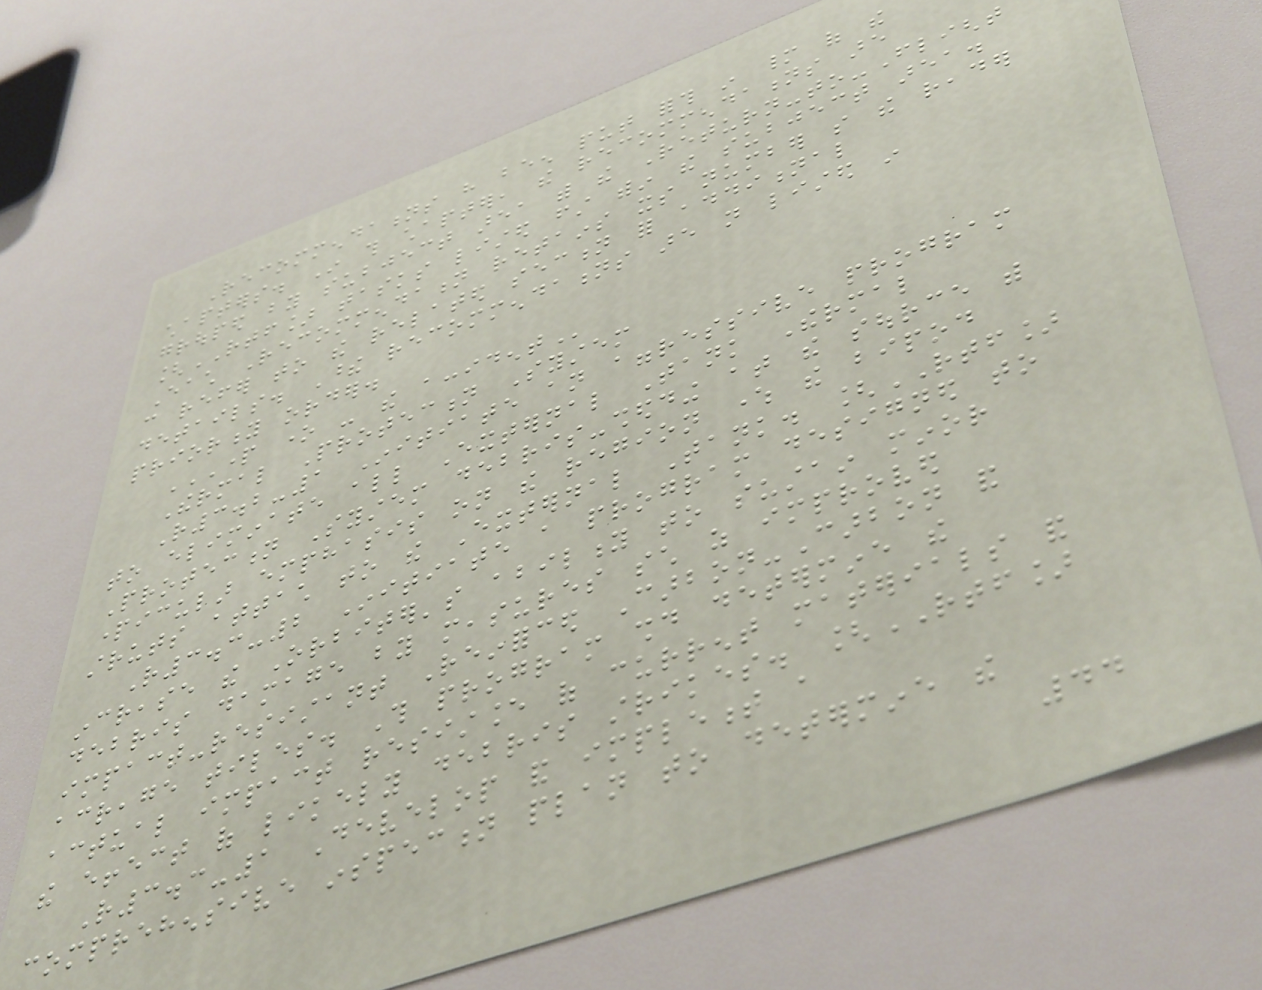Recommendations have been put forth in many of the
chapters. In this chapter, the recommendations are
grouped by subject area with the Return-to-Flight
[RTF] tasks listed first within the subject area.
Each Recommendation retains its number so the reader
can refer to the related section for additional
details. These recommendations are not listed in
priority order.
PART ONE - THE ACCIDENT
Thermal Protection System
R3.2-1 Initiate an aggressive program
to eliminate all External Tank Thermal
Protection System debris-shedding at the source with
particular emphasis on the region where the bipod
struts attach to the External Tank. [RTF]
R3.3-2 Initiate a program designed to
increase the Orbiter's ability to sustain minor
debris damage by measures such as improved
impact-resistant Reinforced Carbon-Carbon and
acreage tiles. This program should determine the
actual impact resistance of current materials and
the effect of likely debris strikes. [RTF]
R3.3-1 Develop and implement a
comprehensive inspection plan to determine the
44
